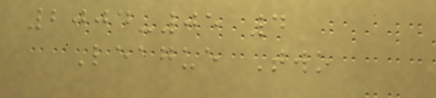2004-05 4
League Two
